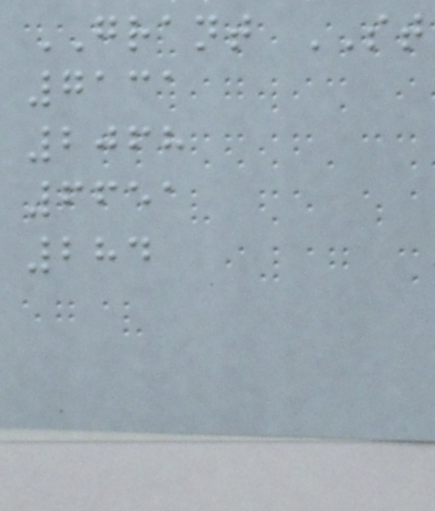GRANT ST
7131
2068
6651
284
